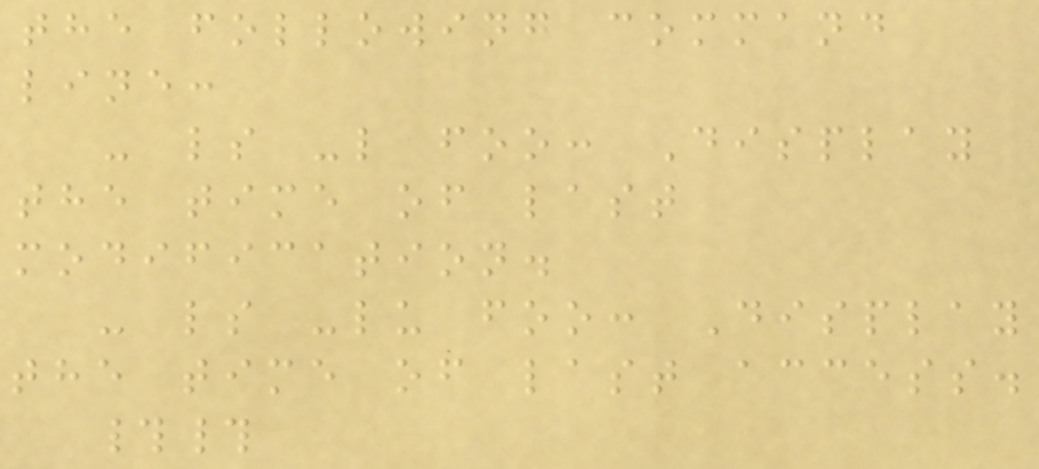the following command
line:
- ls -l foo: Display
the time of last
modification.
- ls -lu foo: Display
the time of last access.
##
